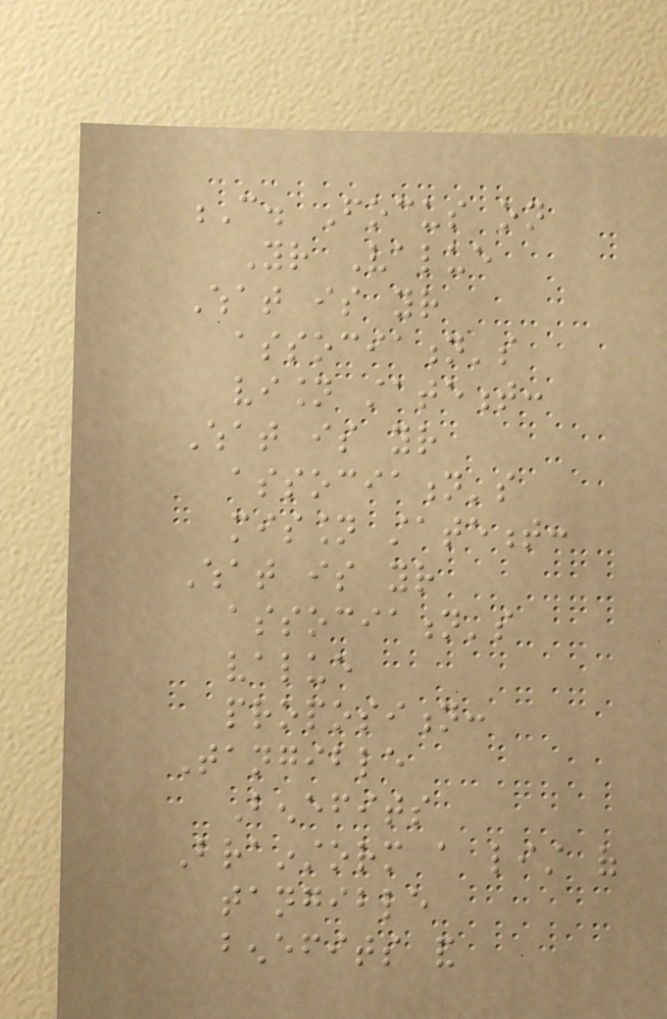C. Focus on
Your Value
What is your
association's
vision statement:
What is your
association's
mission statement:
What is your
association's
value
proposition:
Tangible
Benefits
Brainstorm a list of
tangible
benefits and
